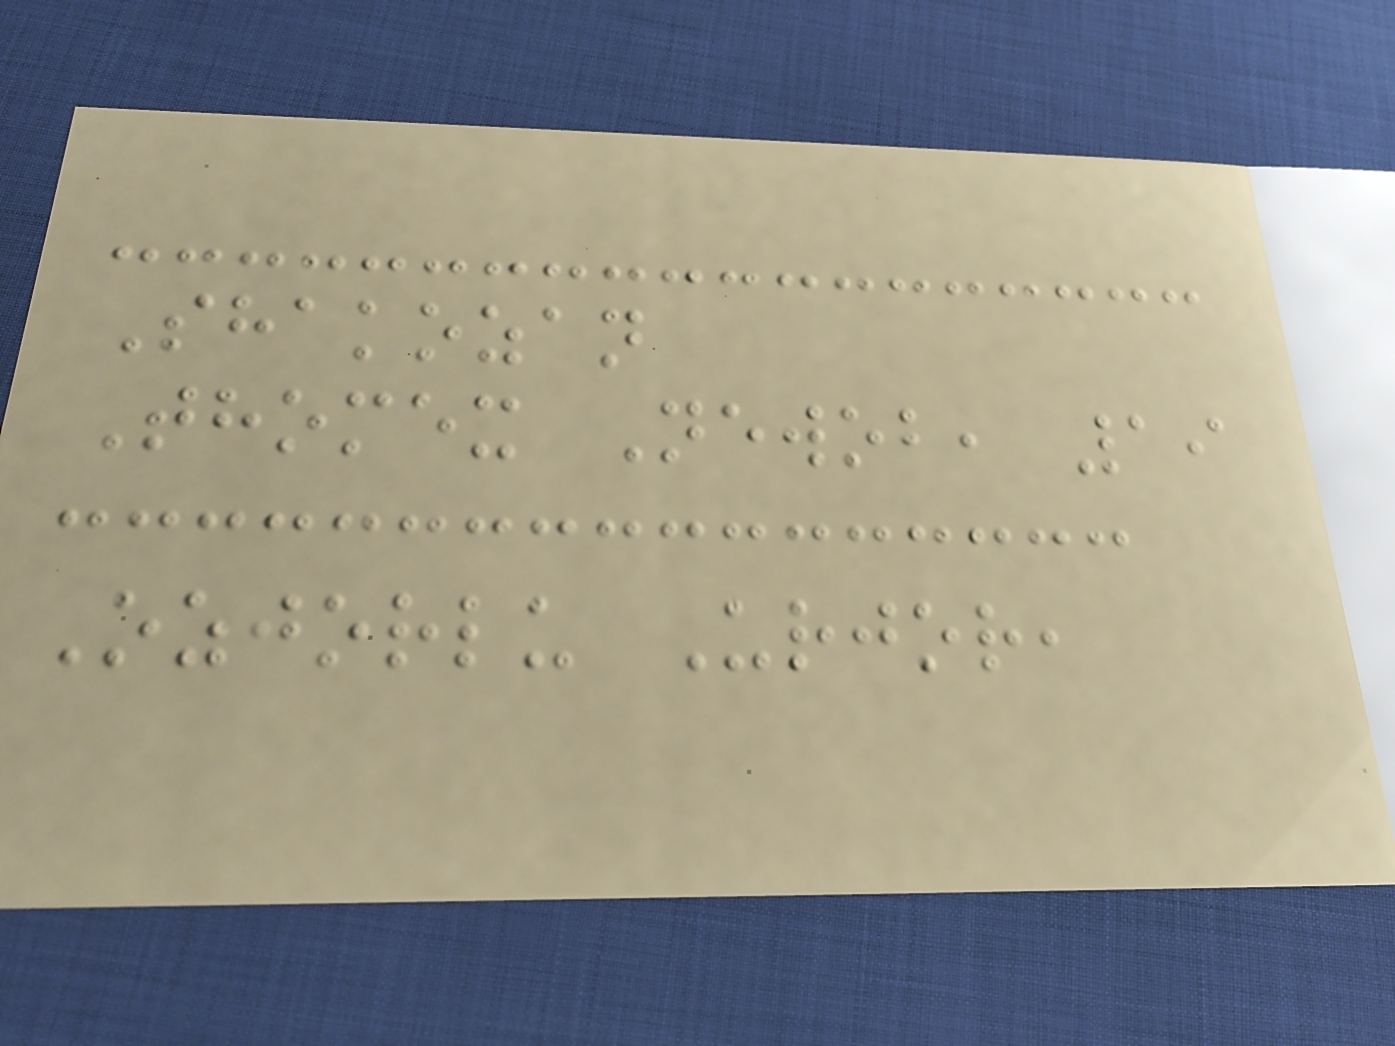Shakozan
Thomex Newob, 19
Ozjorlu Urjor,
